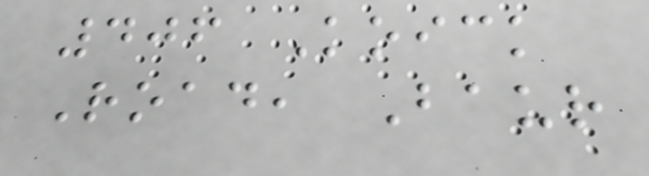406 Koick
Road, Baur
